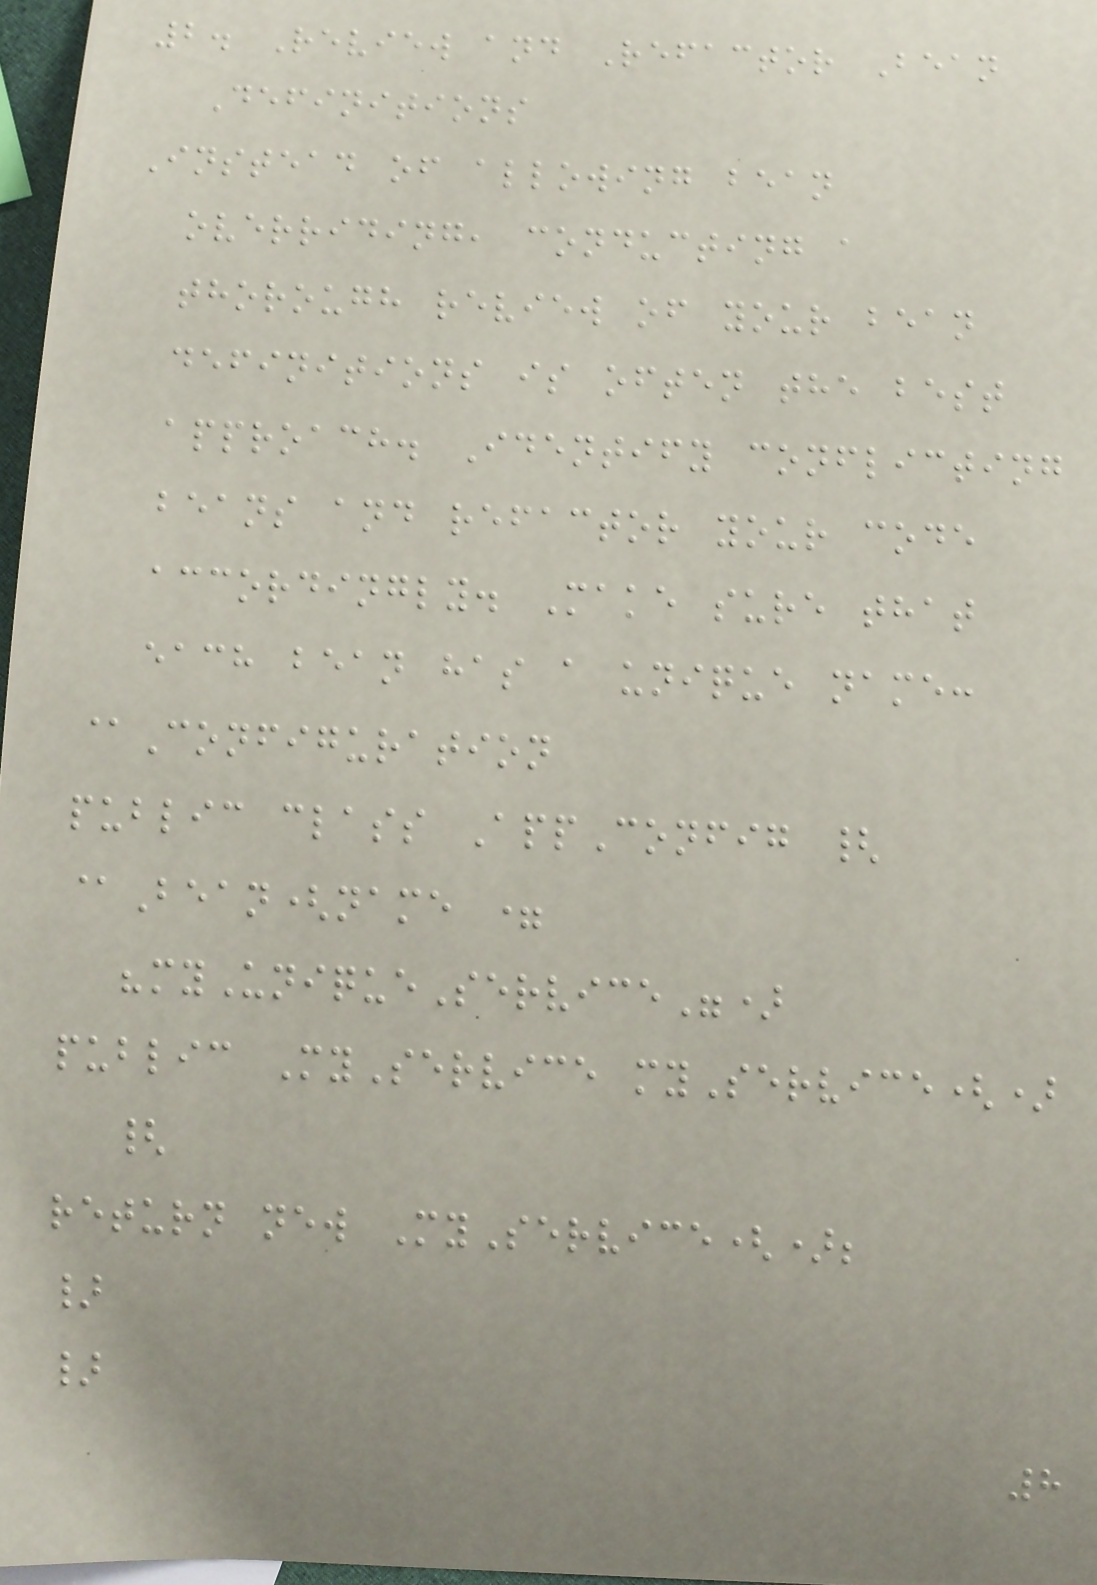2. Review and Refactor Bean
Definitions
Instead of allowing bean
overriding, conducting a
thorough review of your bean
definitions is often the best
approach. Identify conflicting
beans and refactor your code
accordingly. Make sure that
each bean has a unique name:
@Configuration
public class AppConfig {
@Bean(name =
"myUniqueService")
public MyService myService()
{
return new MyService();
}
}
8
